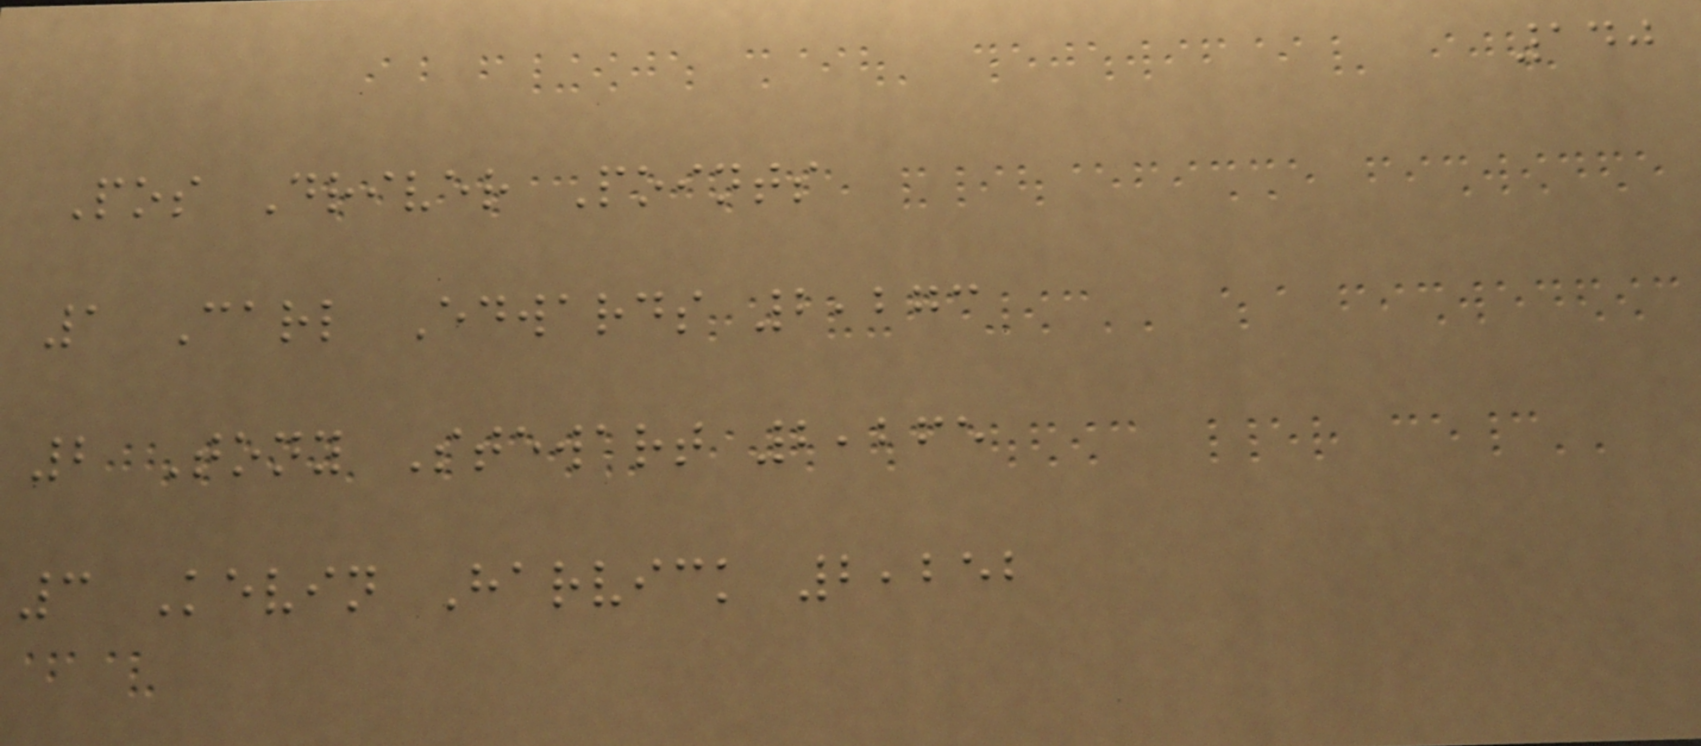140
Pos Driver Points
1 Carl Edwards 2,273
2 Tony Stewart 2,265
3 Kevin Harvick 2,252
